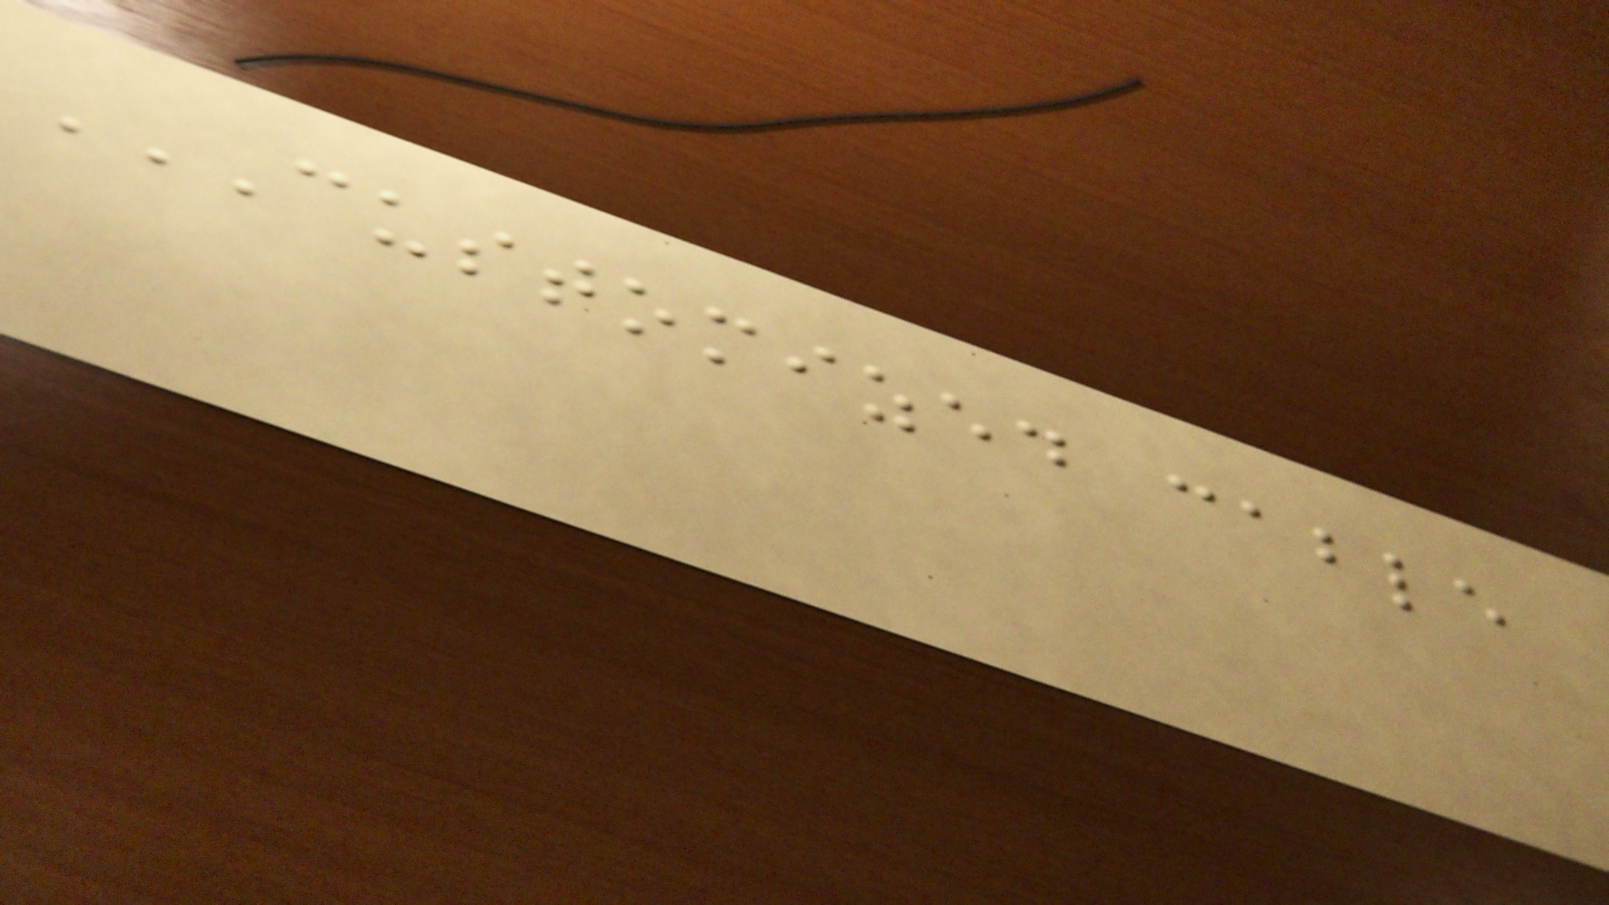CUSTOMIZED CABLE
